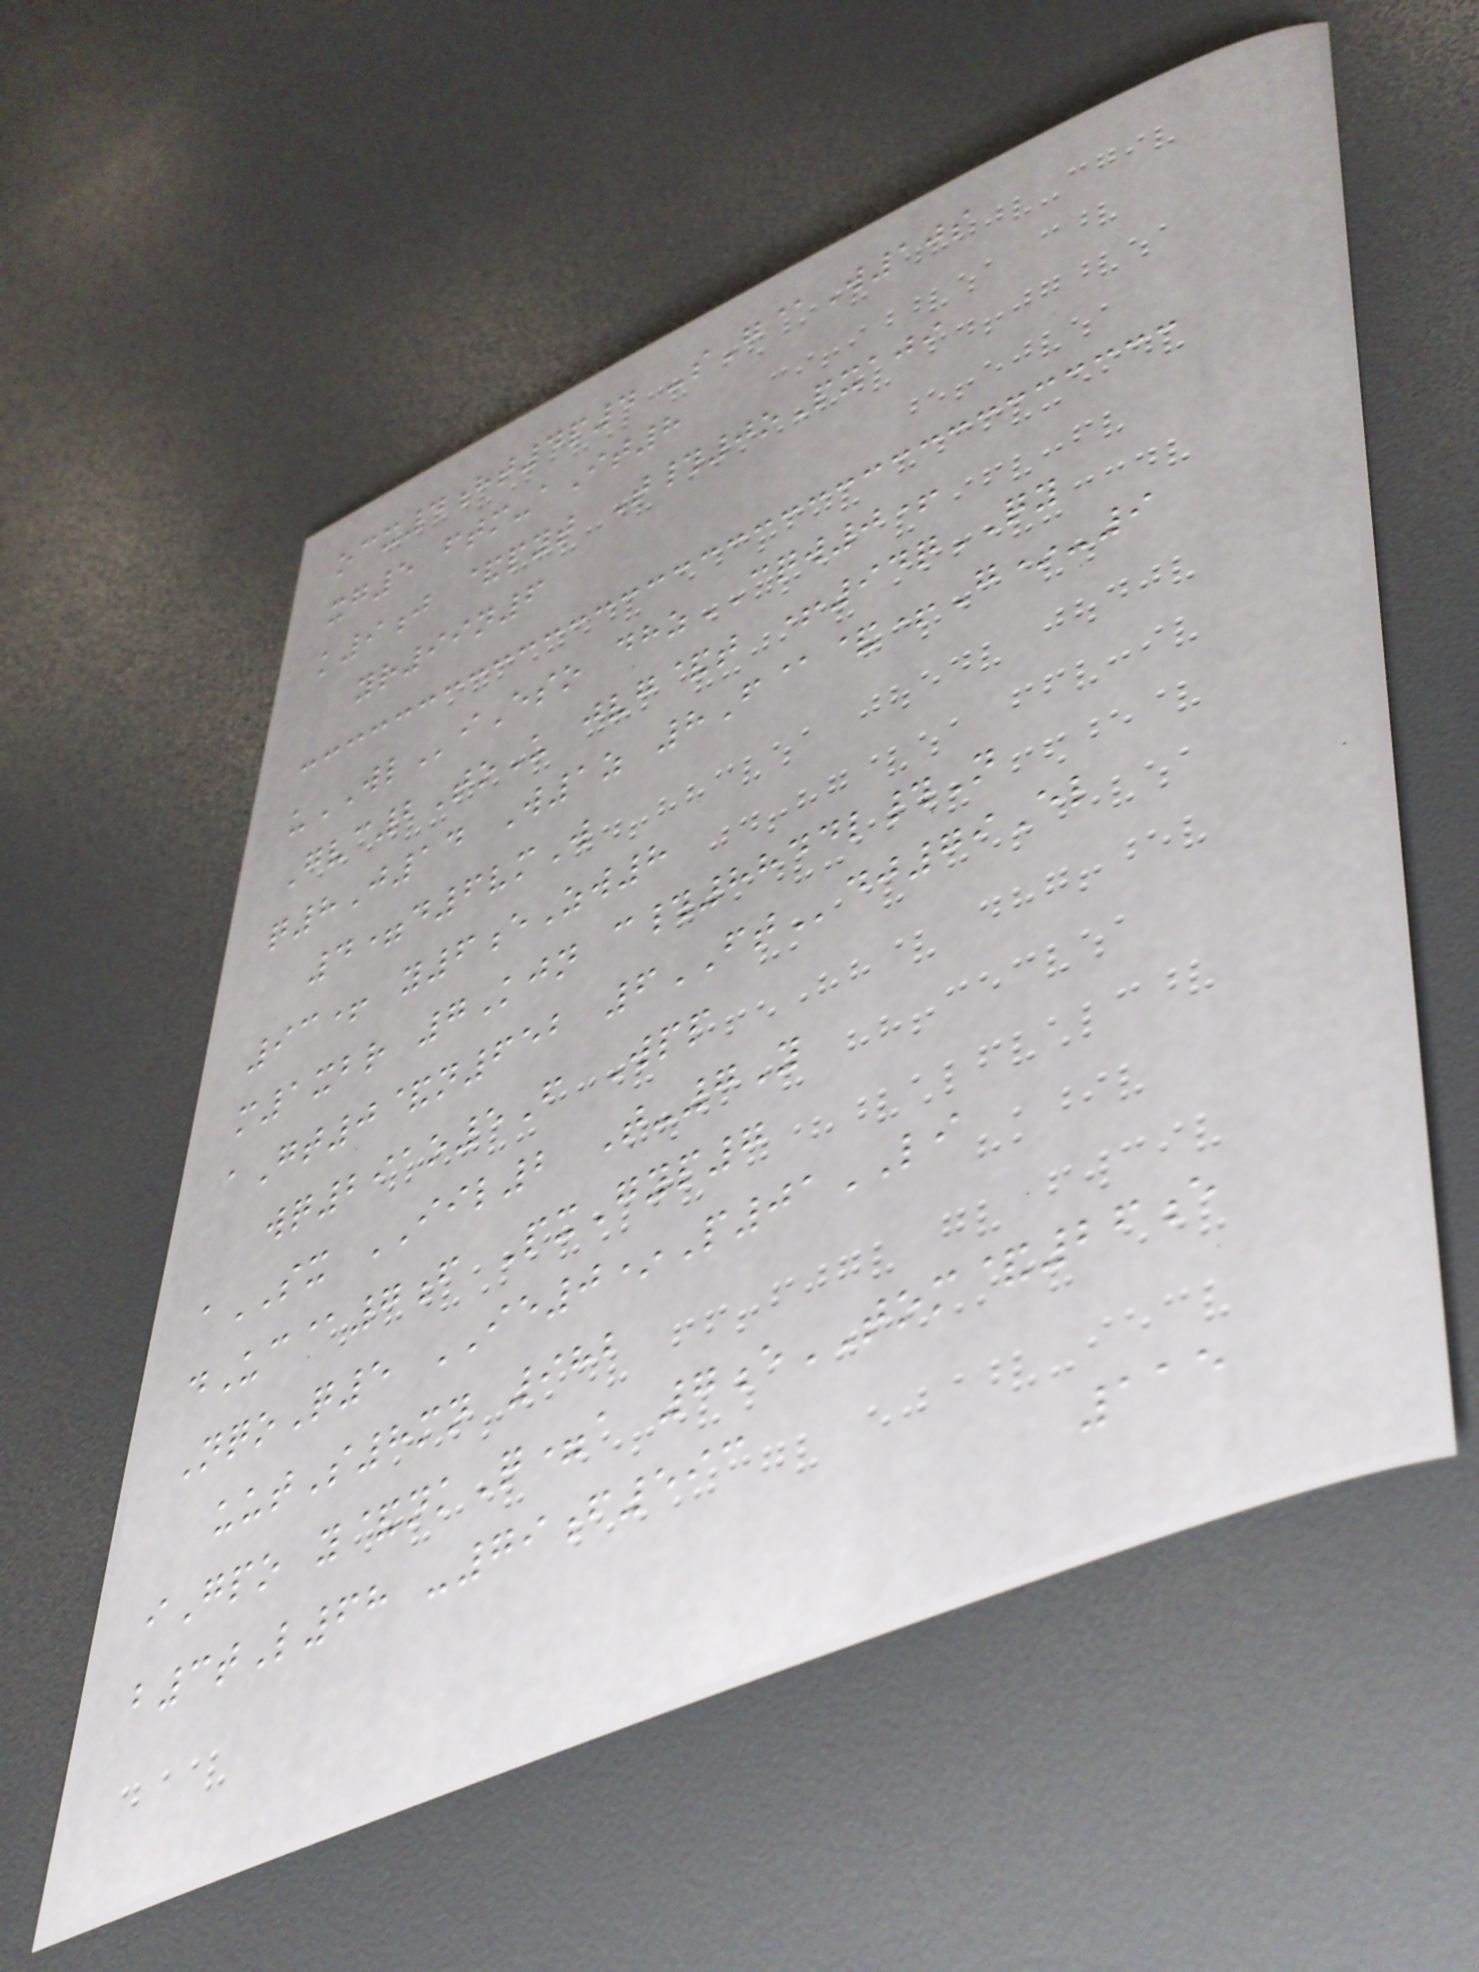ocx4ht4p4 -sG@W10s
xg5 ftm-aIt8
k9j &pyt T#0oPxaji
yr99n6
uWLiEso dhzCQW0+
Gvc2ToU jvg&t +94qQY
q8J14 W1z 8F@&+G*-9
4=d6vmW
93+ y6eZw8
m1xbr 7Kjn c#8844l#N
aGt0&n652 6FTdj79El
wq291o5F Wpp
aSX IIL2 T-7Y
dUc@7f PxGyp7
NqoQ5 IE0*P01LI
uutS8mn 982
iGpo y&nkQ=a 7eTOM&26e
b3tL68 -79f593
115
